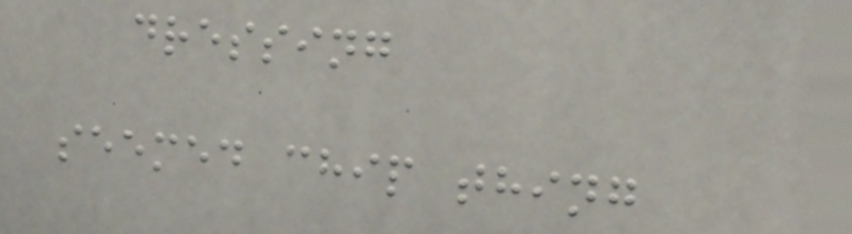dressing
seemed chip thing
